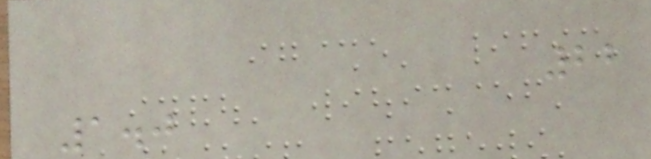22
1.0
